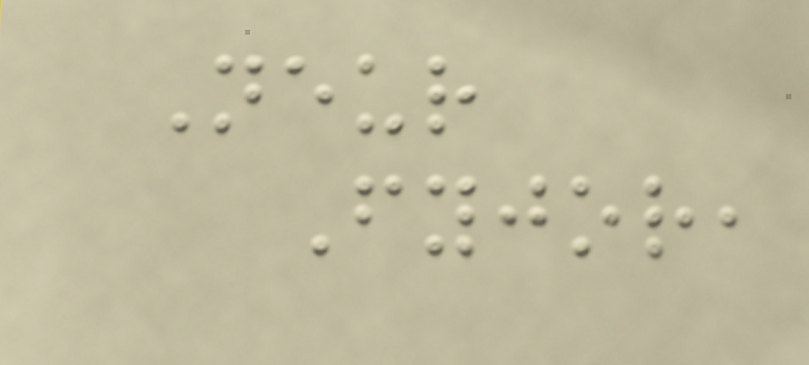Neur
Fyjor,
